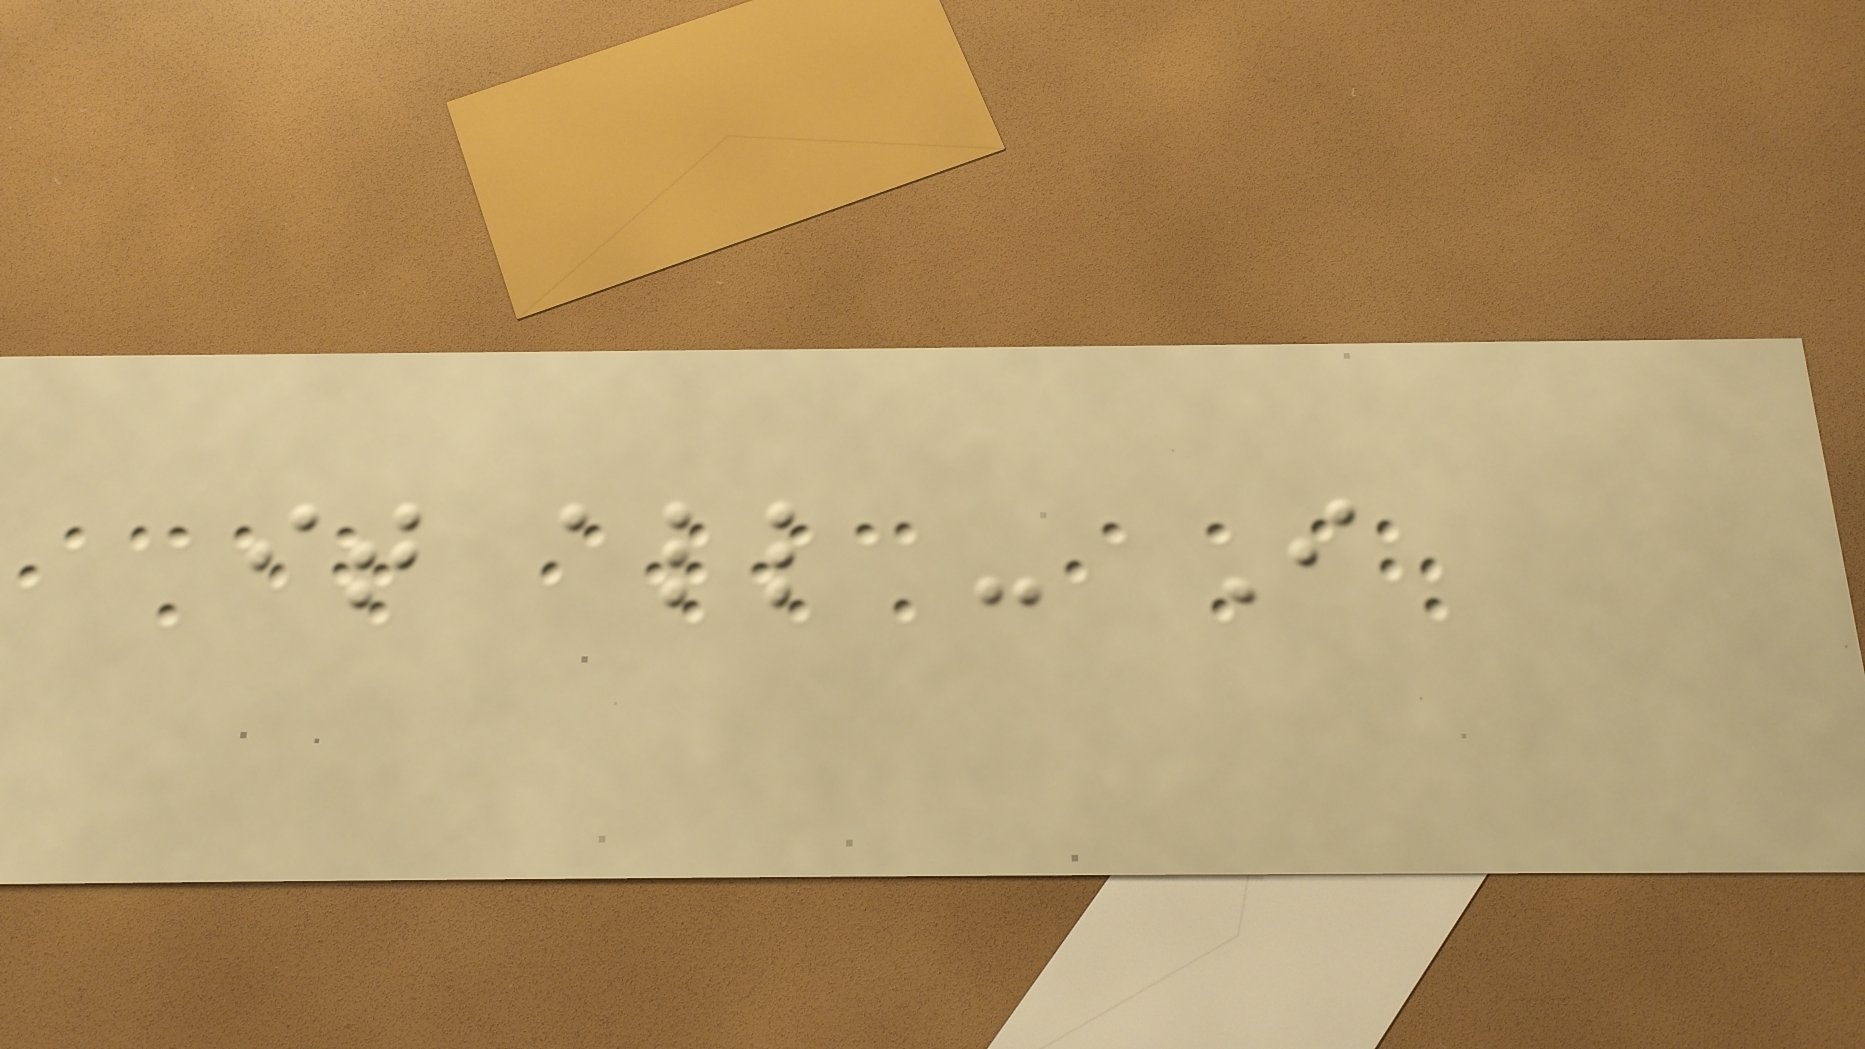it all - I
